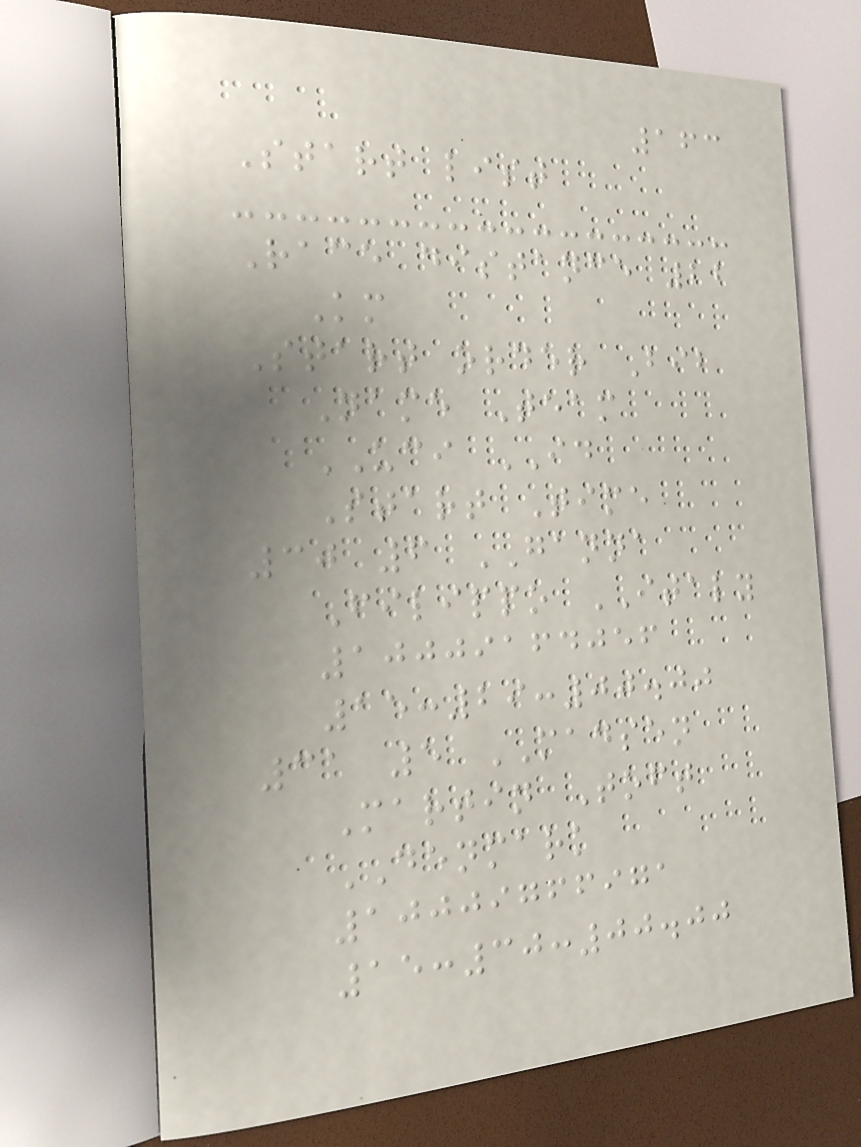163
Start list
Race distance 22
Km
Start order Bib
Name Team
UCI ID
Start Time
30 6 GANNA
Filippo ITALY
10009164056
15:29:00.00
31 5 MADSEN
Martin Toft
DENMARK
10009766971
15:30:00.00
